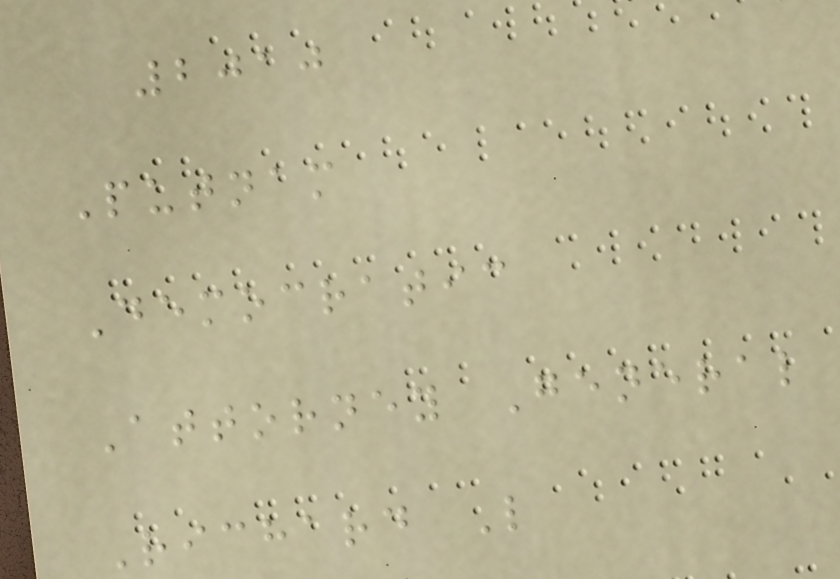2010
Putnam
Democratic
Attorney General
Richard L
